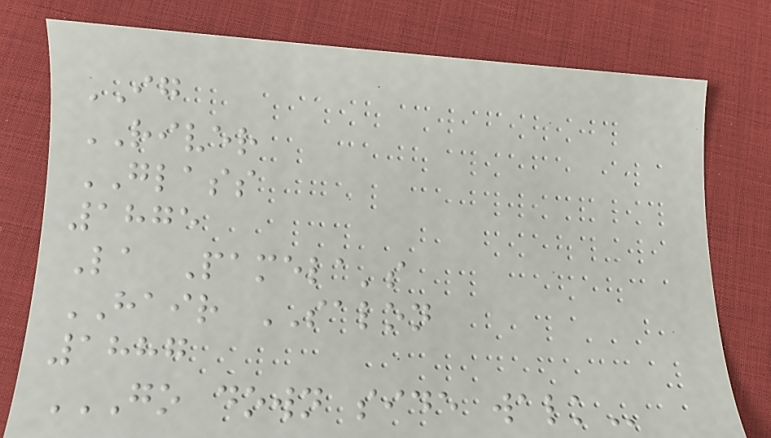IG
RIVER
GLASS
1875
La Pamela's
HAIR SALON
1887
GO DOWN SIDE WALK
